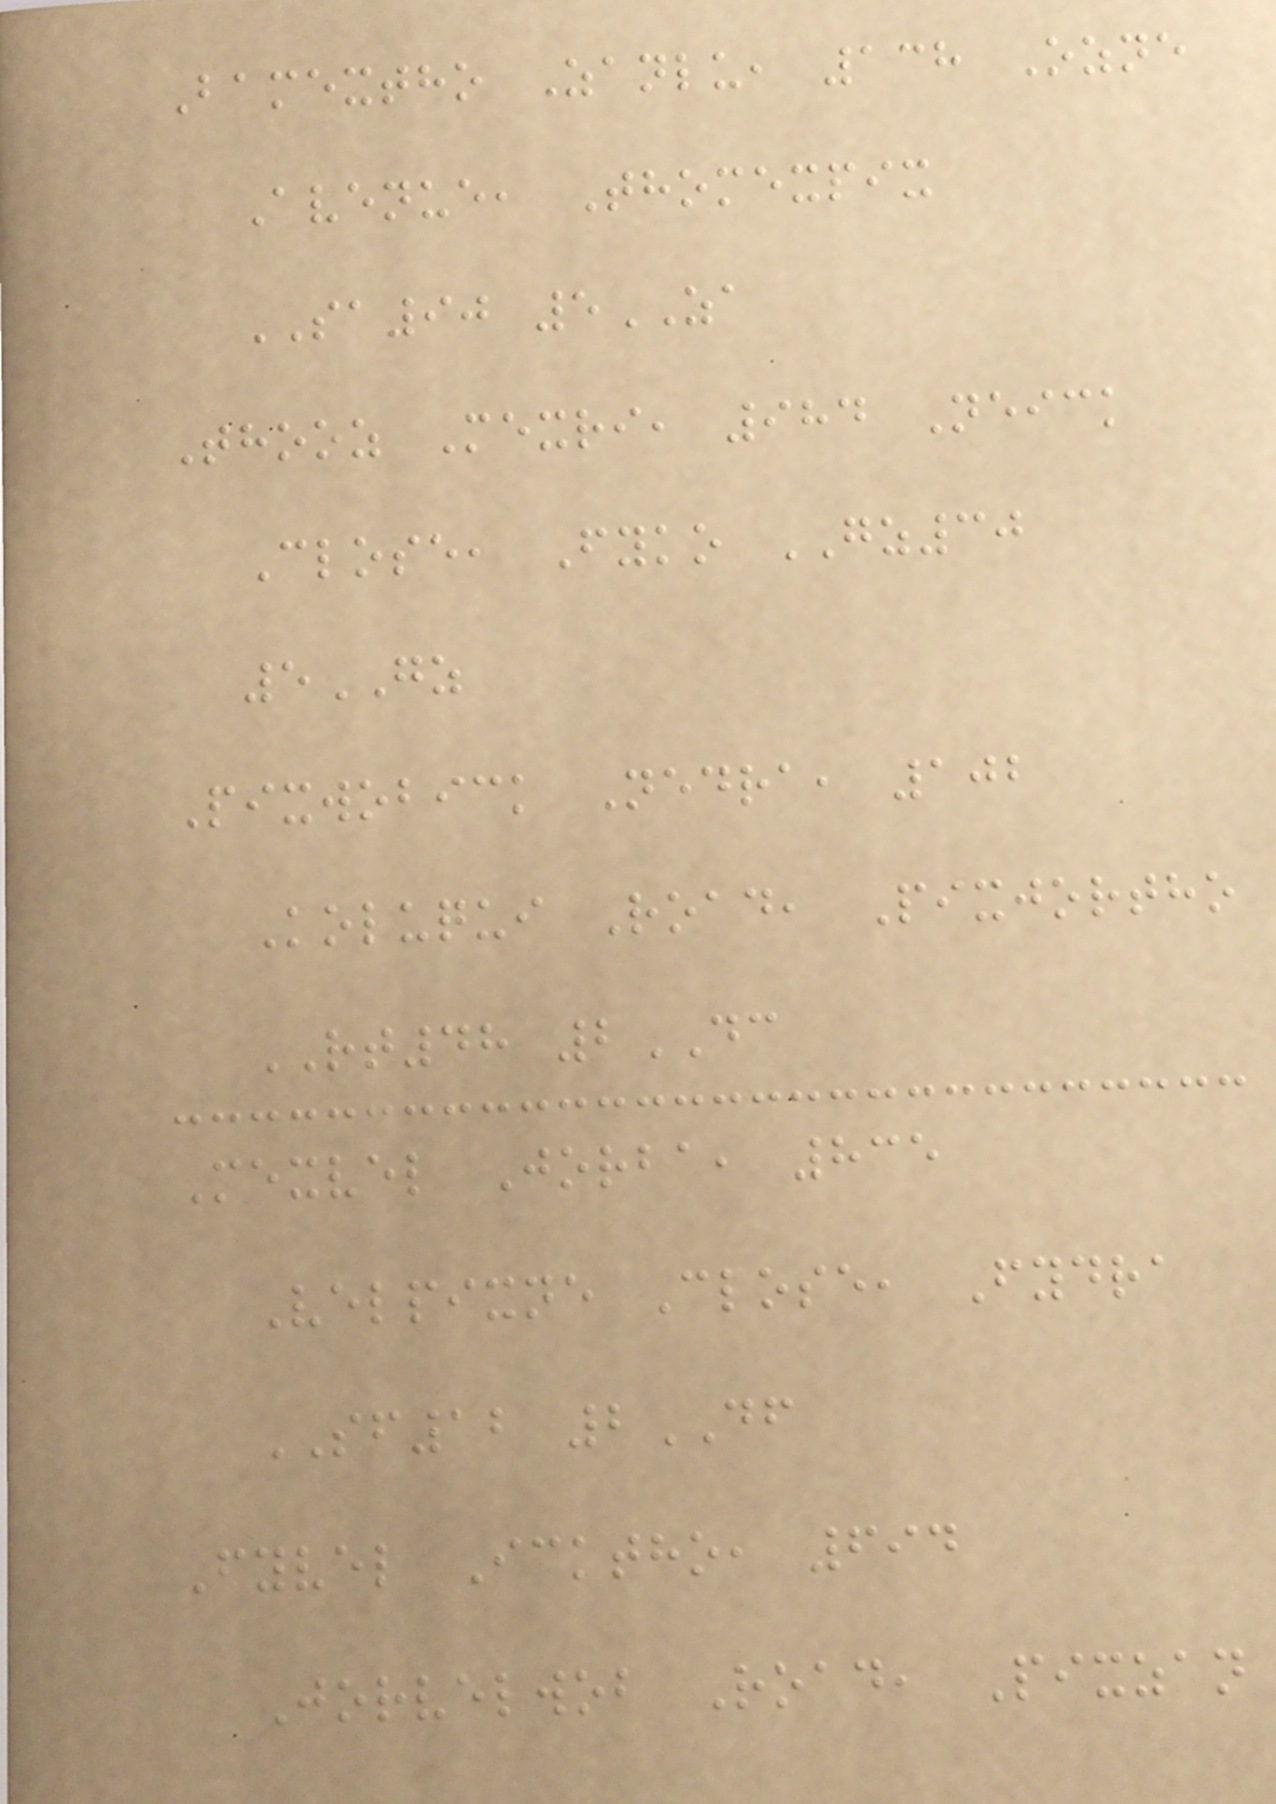Bamextho Zanlu, 138 Ozne
Avenue, Thomexpix
SA90 5ZA
Thooz Mexri, 984 Neick
Close, Fyko GZ30
5GZ
Pixwobick Nedra, 102
Koluqui Road, Pixjortho
RT48 2DC
Mexvel Jorba, 835
Velpixne Close, Fydra
SF12 2DF
Fyvel Icktho, 694
Jorvelwob Road, Pixzan
